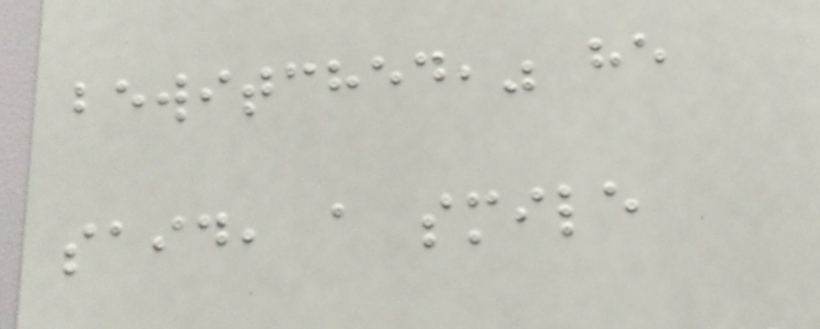bewitched," he
said, a smile
